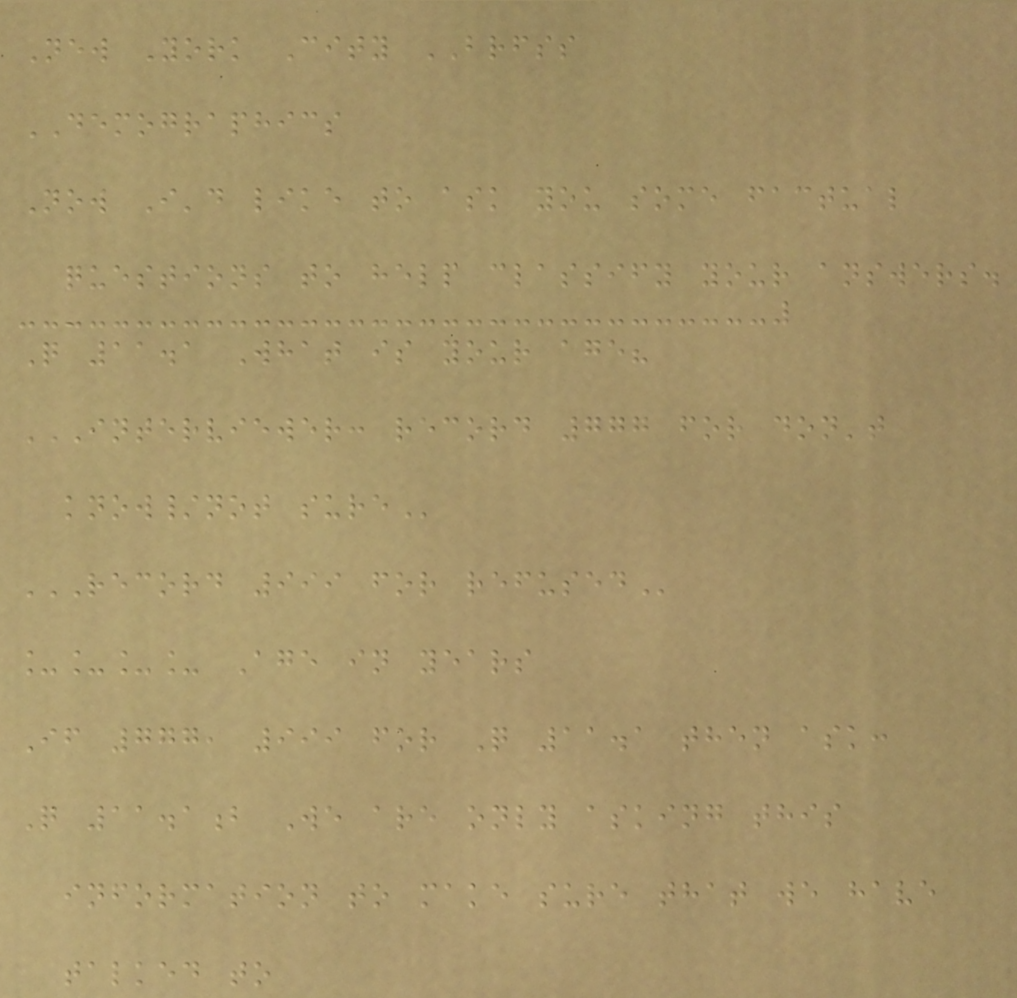New York City BRFSS
DEMOGRAPHICS
Now I'd like to ask you some factual
questions to help classify your answers.
Q 11.1 What is your age?
INTERVIEWER: RECORD 777 FOR DON'T
KNOW/NOT SURE
RECORD 999 FOR REFUSED
____ Age in years
If 777, 999 for Q 11.1 then ask:
Q 11.1b We are only asking this
information to make sure that we have
talked to
